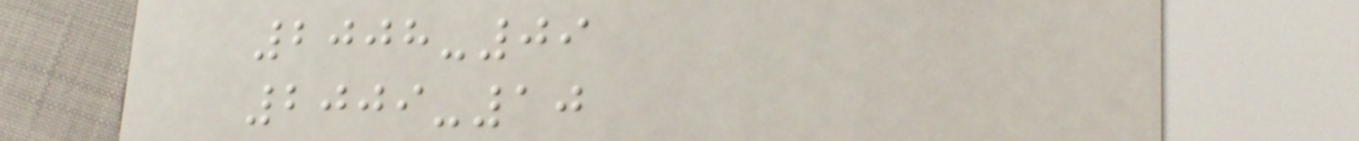2008-09
2009-10
